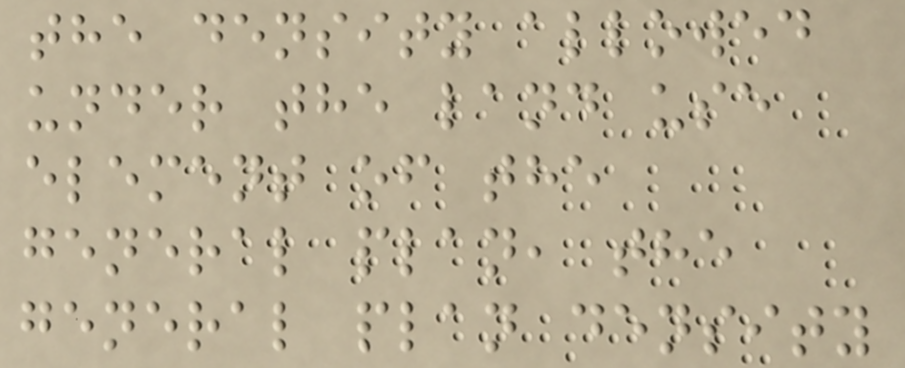the density allowed
under the land use
element of the
general plan, the
general plan density
